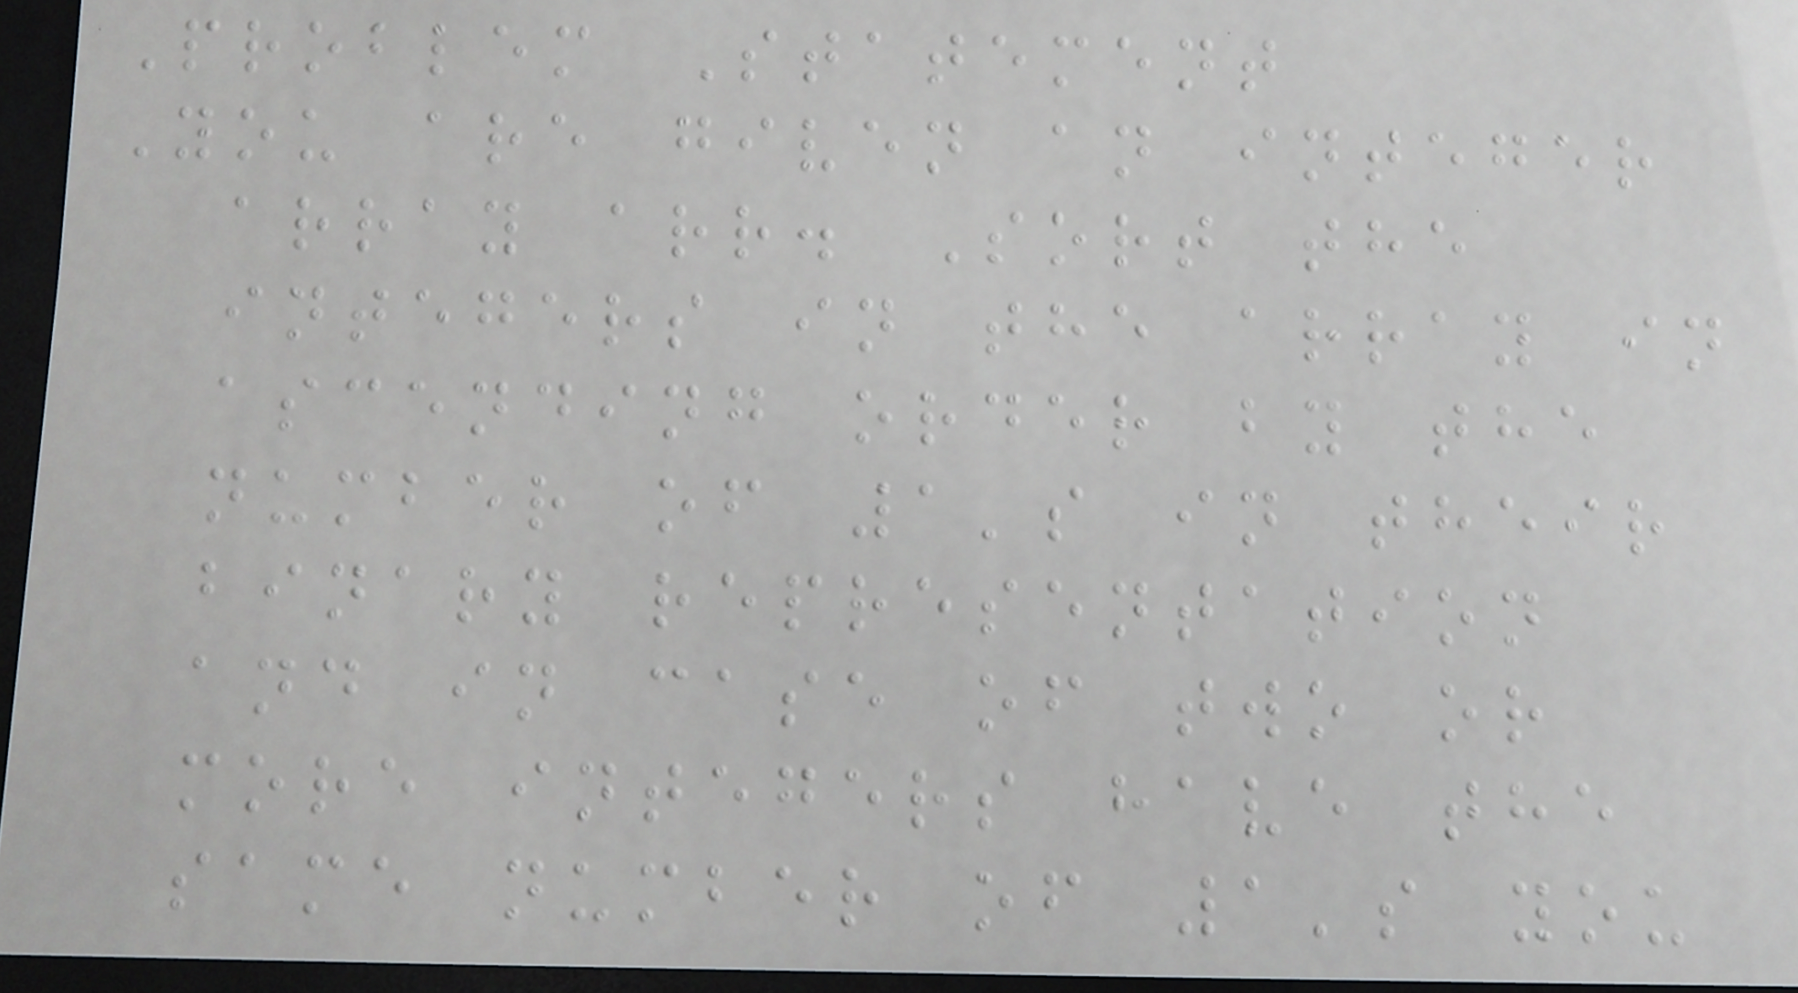Problem Statement
You are given an integer
array arr. Sort the
integers in the array in
ascending order by the
number of 1's in their
binary representation
and in case of two or
more integers have the
same number of 1's you
